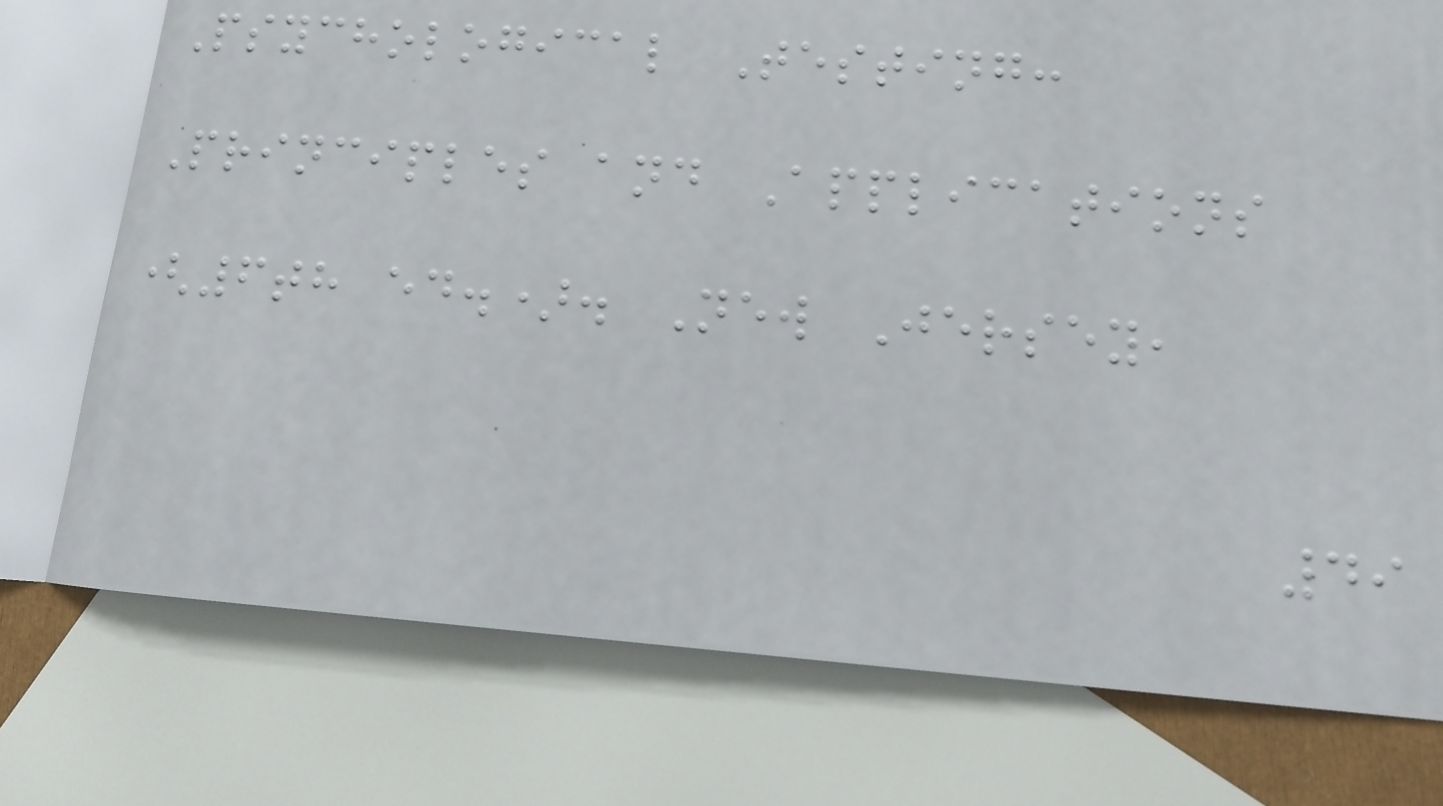Psychological Testing:
Principles and Applications
(6th ed.). New Jersey,
49
